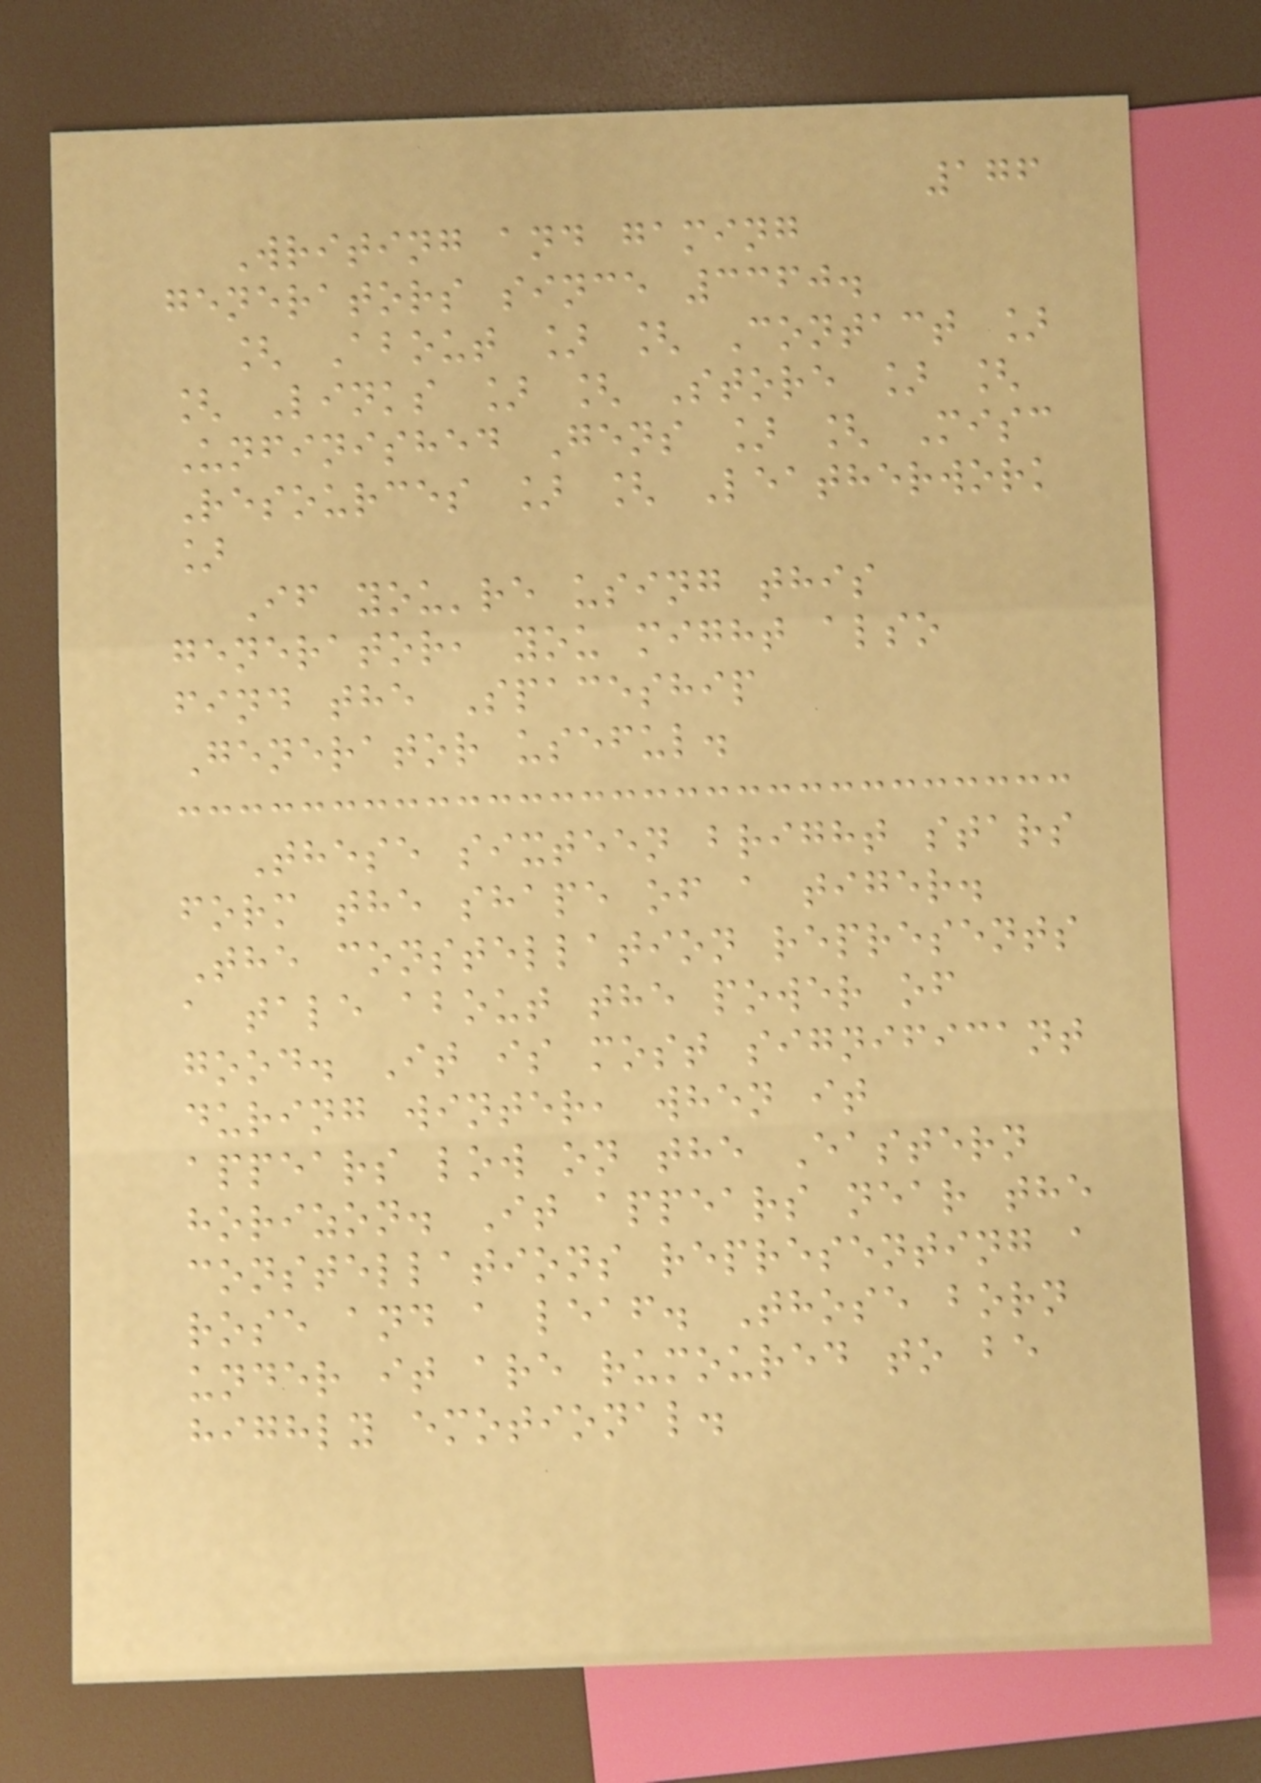176
Writing and gaming
generators since 3360.
[ About ] [ Contact ]
[ Links ] [ Store ] [
Unfinished Gens ] [ Misc
Resources ] [ Leatherwork
]
If you're using this
generator, you might also
find the Spaceship
Generator useful.
These sixteen bright stars
form the shape of a tiger.
The constellation represents
a tale about the power of
good. It is most significant
during winter, when it
appears low on the Eastern
horizon. It appears near the
constellations representing a
rose and a leaf. Those born
under it are rumoured to be
highly emotional.
